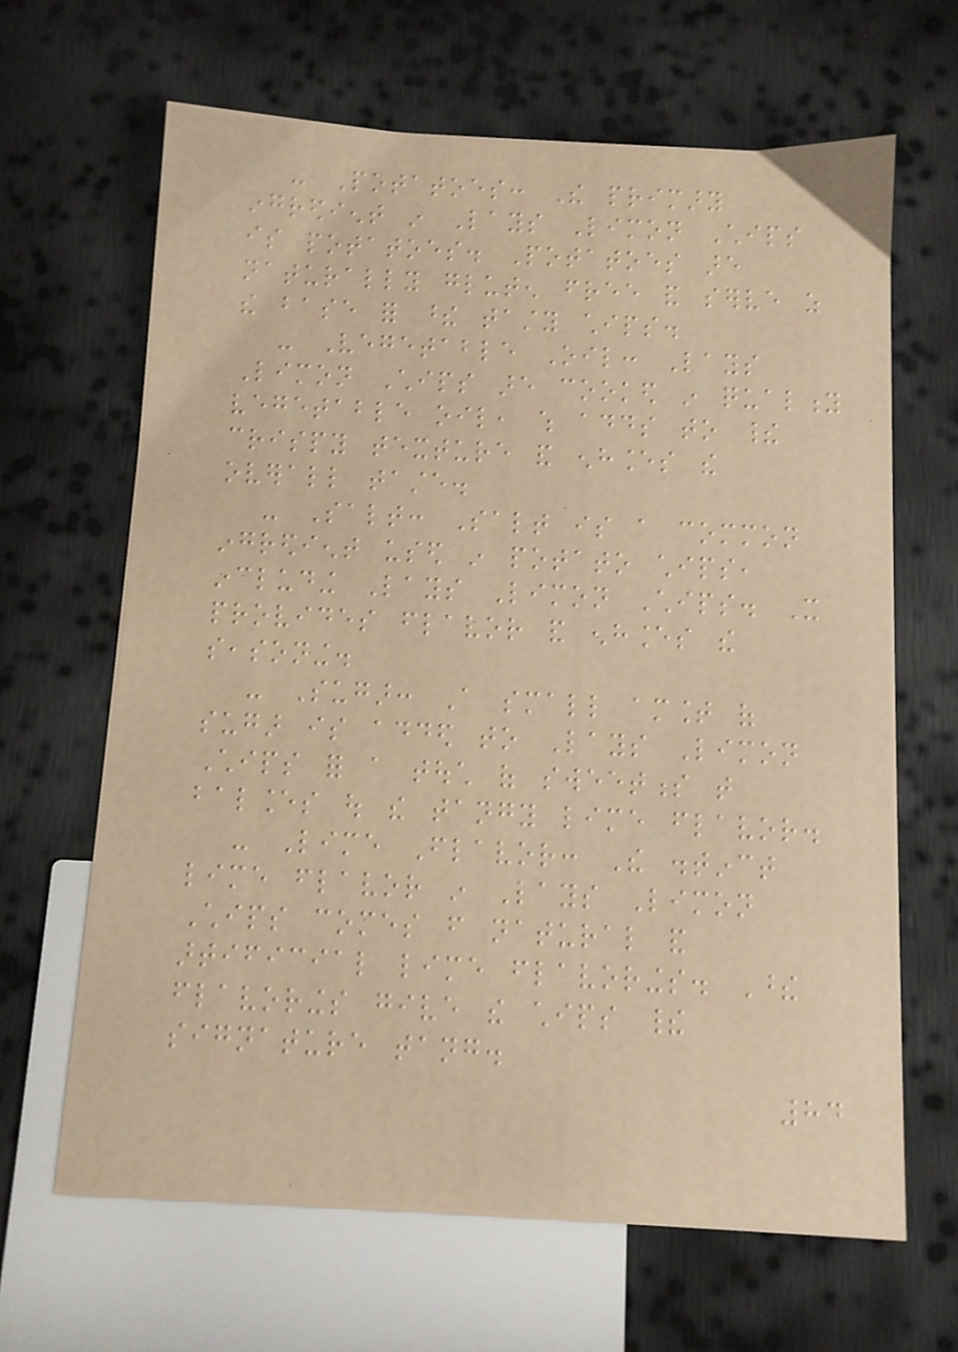- Potatoes: The primary
ingredient in Lays Limon Chips
is potatoes. Potatoes are
naturally gluten free and serve as
the base for these tasty chips.
- Vegetable Oil: Lays
Limon Chips are cooked in quality
vegetable oil, which adds to their
crispy texture and enhances the
overall taste.
- Salt: Salt is a common
ingredient used in potato chips,
including Lays Limon Chips. It
provides flavor and enhances the
seasoning.
- Sugar: A small amount of
sugar is added to Lays Limon
Chips for a touch of sweetness that
balances out the tangy lime flavor.
- Lime Flavor: The distinct
lime flavor in Lays Limon
Chips comes from natural and
artificial lime flavorings. These
flavorings give the chips their
signature tang.
84
